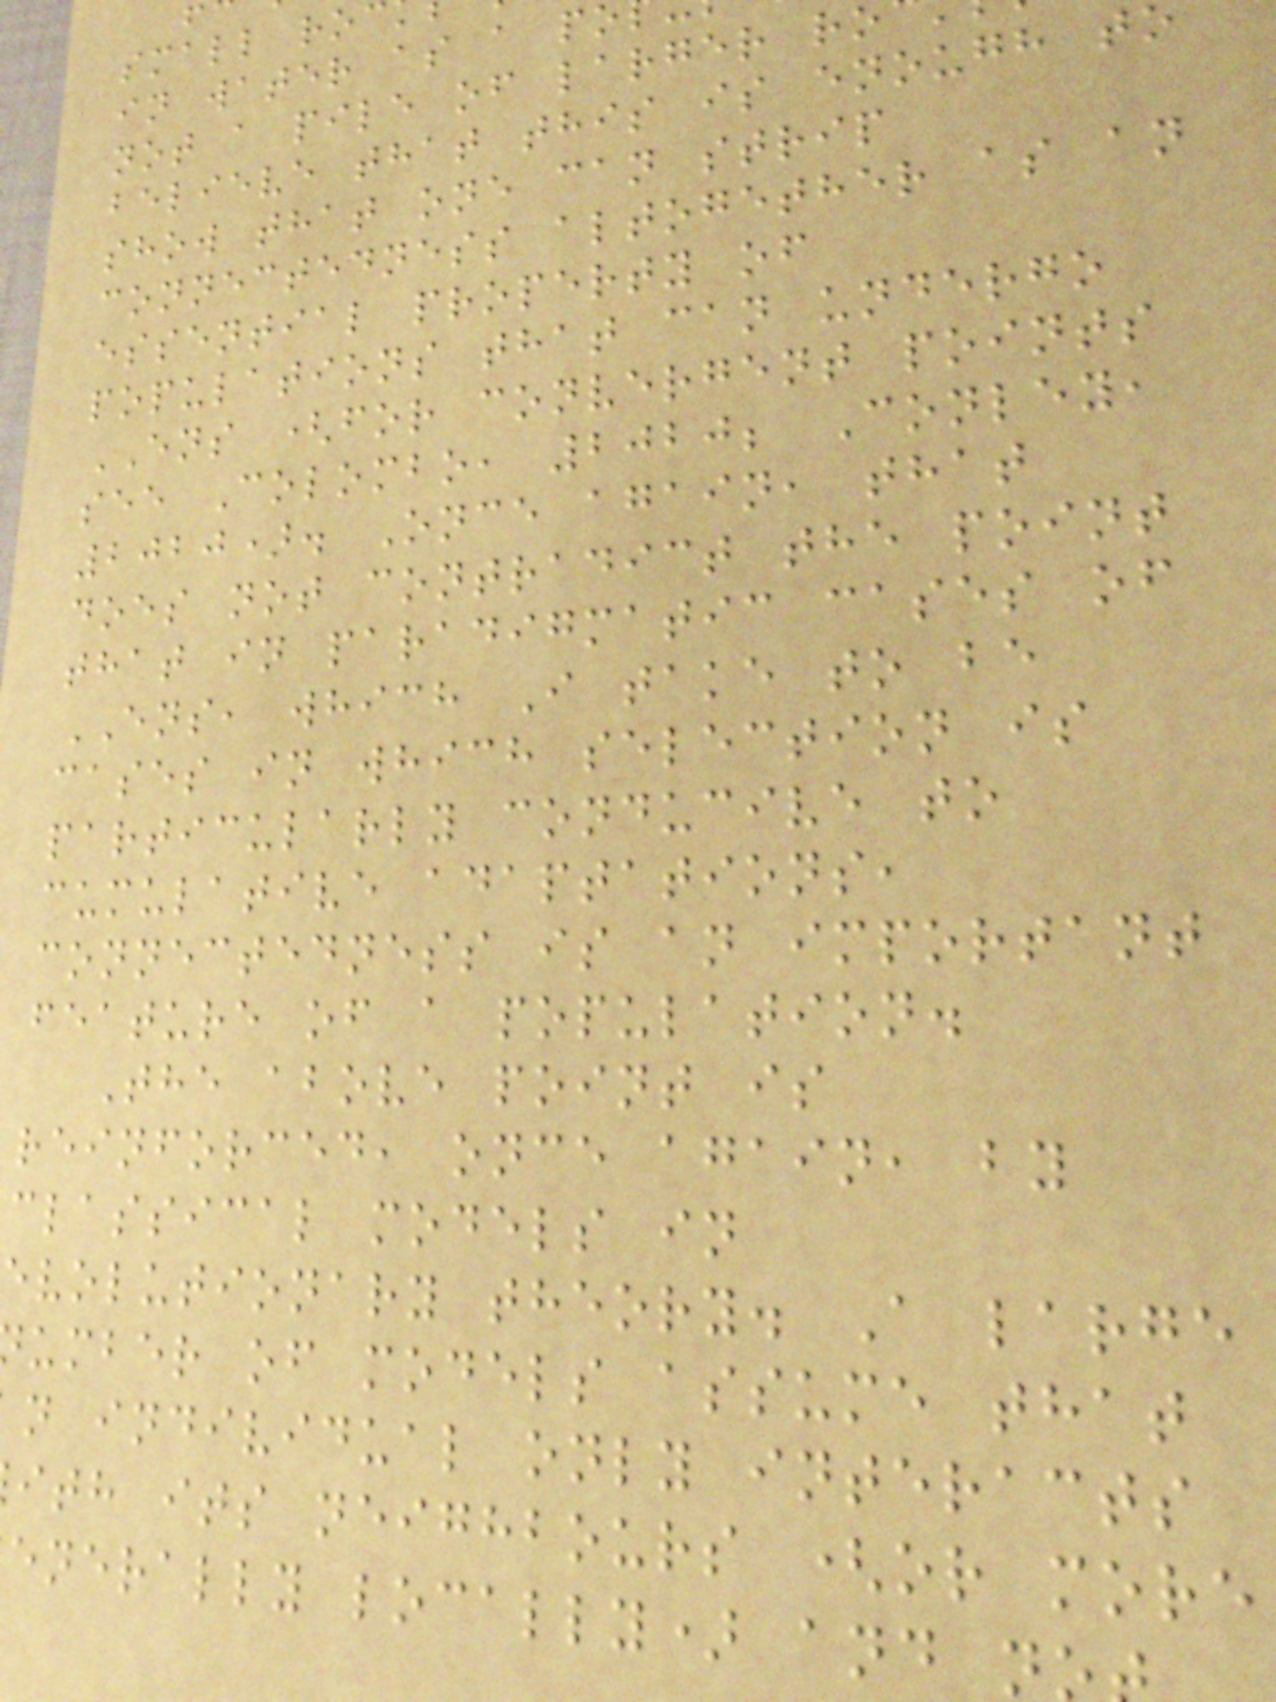small ro
in water as a po
not a pile of larger ro
believe that this is enough t
show that one can strip
connectedness altogether as an
essential property of
populations that can undergo
ENS (for convergent points
see Colombo, 2020; Conley,
2020). Once again, that
does not contradict the point
that in paradigmatic cases of
ENS, which I take to be
cases in which selection is
particularly conducive to
cumulative adaptations,
connectedness is an important
feature of a population.
The above point is
reinforced, once again, by
classical models in
evolutionary theory. A large
umber of models assume that
n individual only interacts
ith its neighbours (or more
enerally locally) and n
